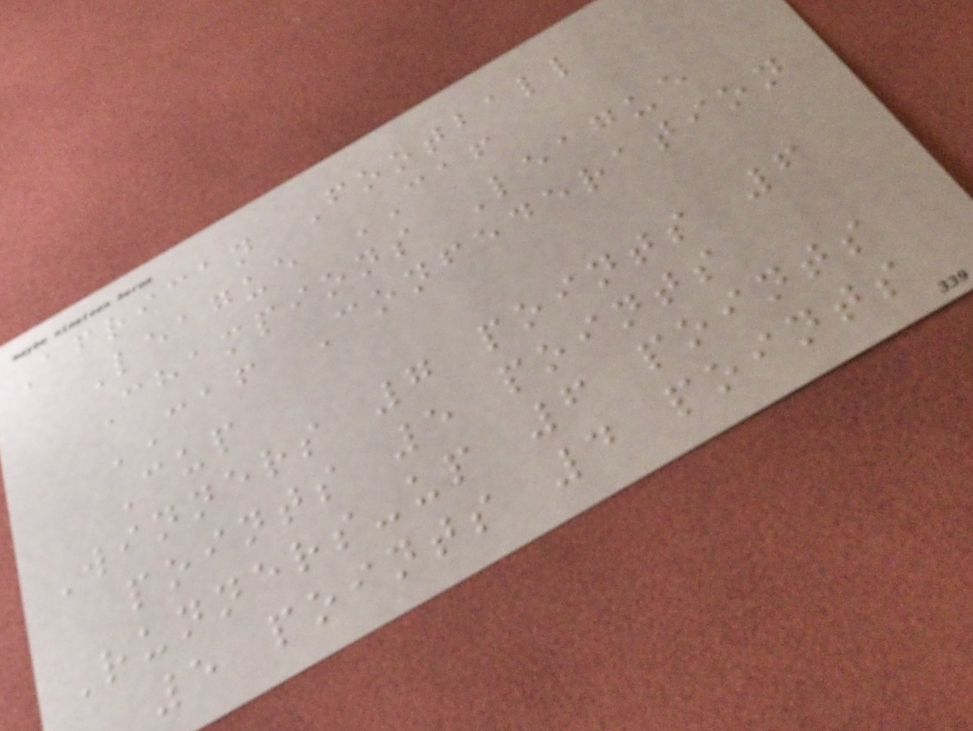African Football
League CAF
Champions League
CAF Confederation
Cup
Winners 7 points 6
points 5 points
Runners-up 6 points
5 points 4 points
